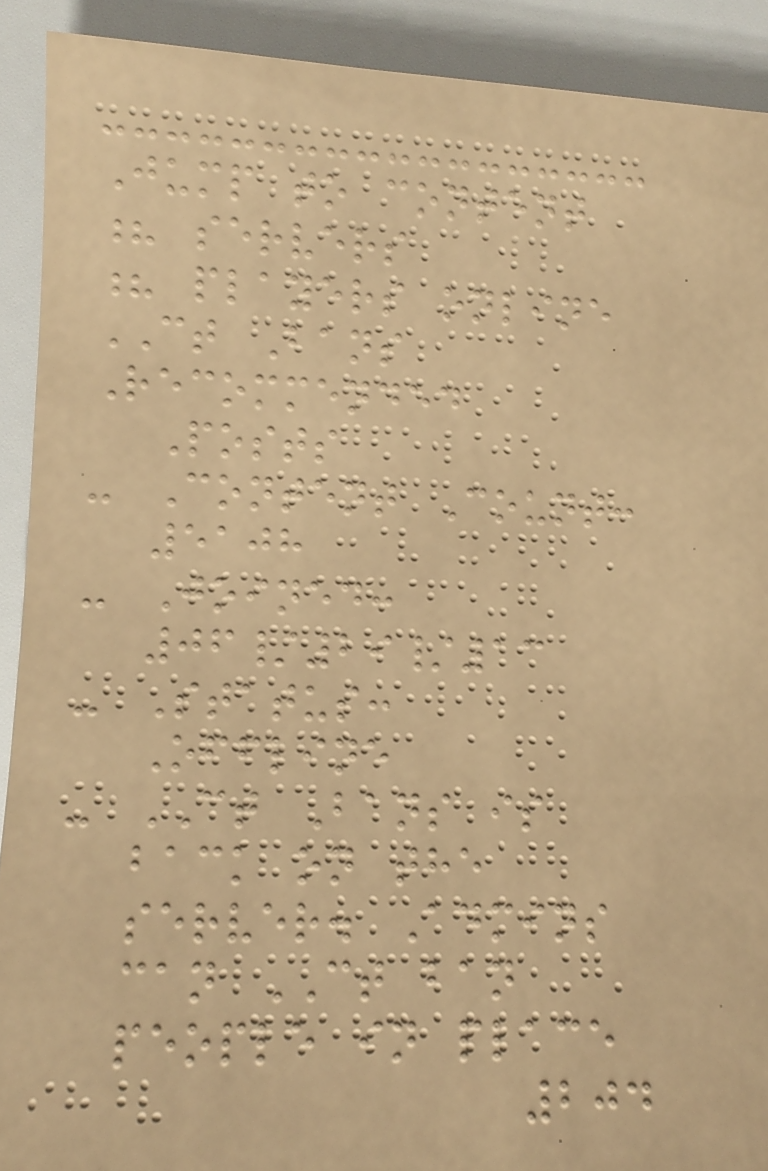Jump to content
? servers
? players online
CT Bans
Recommended
Posts
- Content Count:
5108
- Joined:
06/29/13
- Status:
Offline
- CT Bans is
back on the
server. Admins
can CT ban
people in place
204
